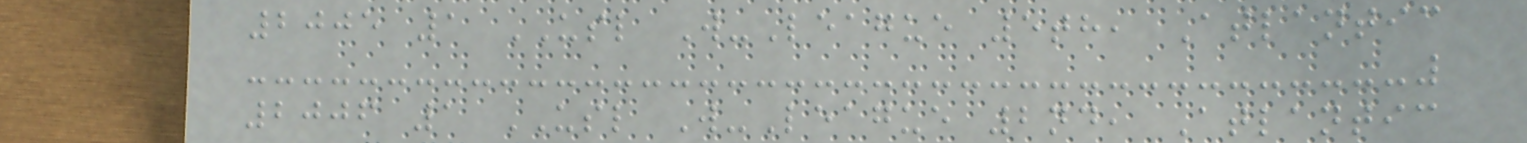2005 1 USL W-League 5th, Atlantic
2006 1 USL W-League 2nd, Atlantic
